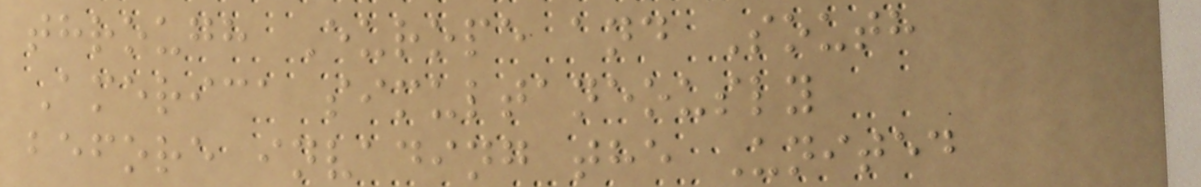through Europe and South
America simultaneously
before invading the United
